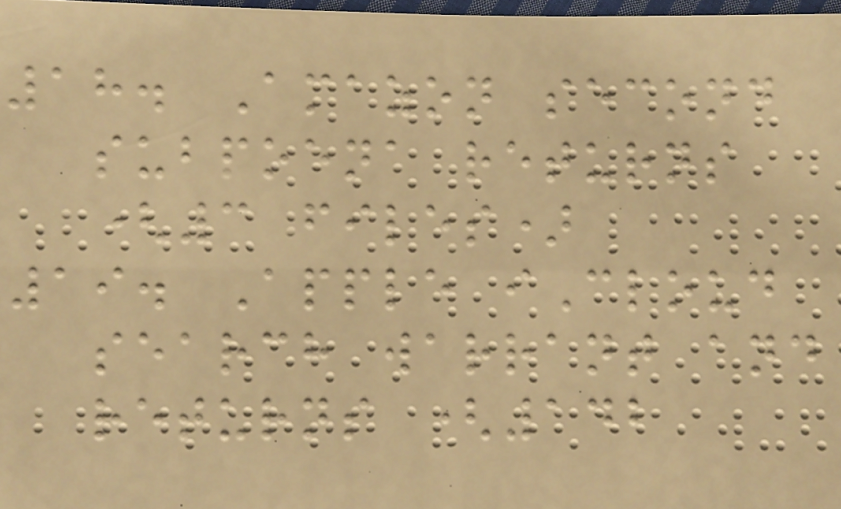18. Amazon second
subpoena returns
(3 files)
19. Apple iCloud
search warrant and
returns (142
